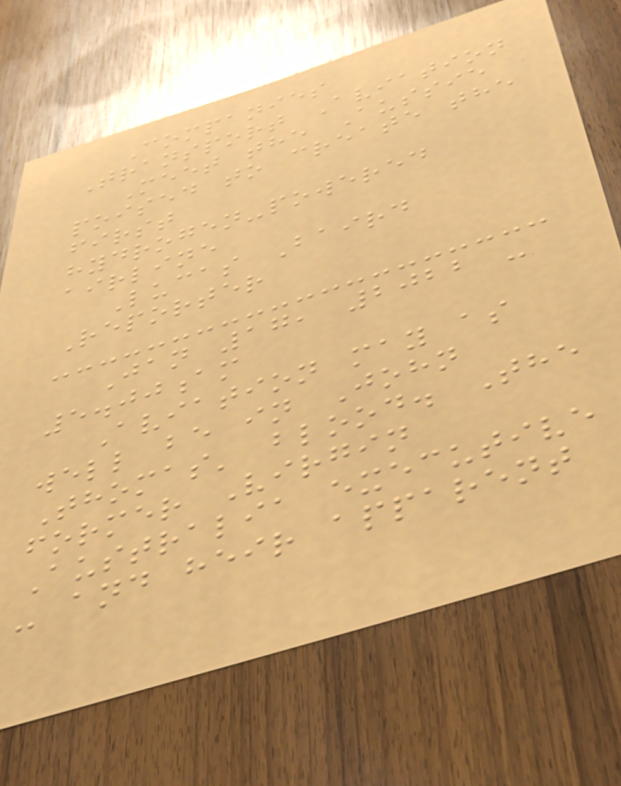Companies
Transport Aviation
Meet the Aussie
poised to create the
first
hydrogen-powered
airline
Lucas Baird
Reporter
Jan 17, 2022 -
5.00am
Aviation may as
well be in John
Thomas' blood. The
former Virgin
Australia executive
- and heir apparent
